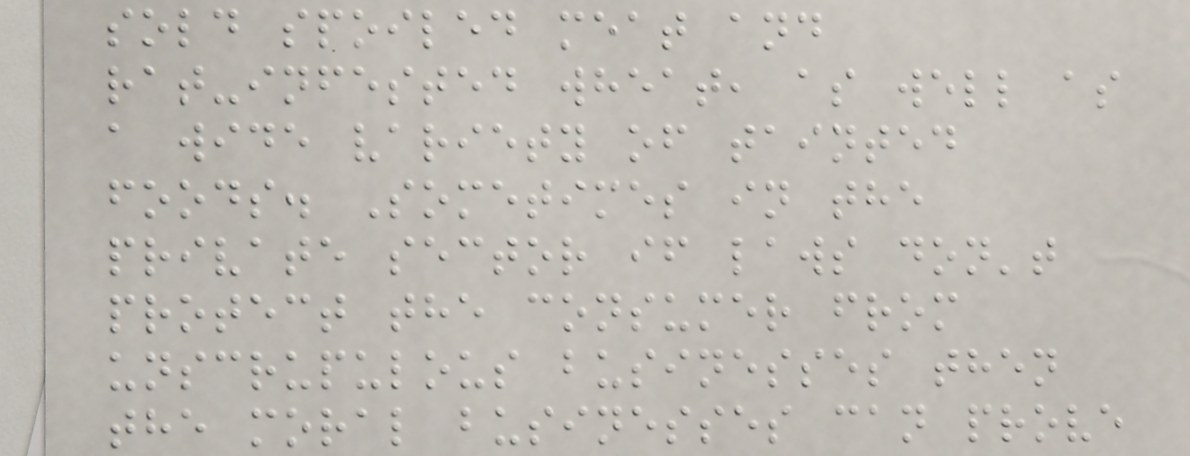sold spoiled meat and
rat-infested wheat, as well as
a wide variety of tainted
foods. Sometimes in the
private sector if laws don't
protect the consumer from
unscrupulous businesses then
the moral businesses can prove
